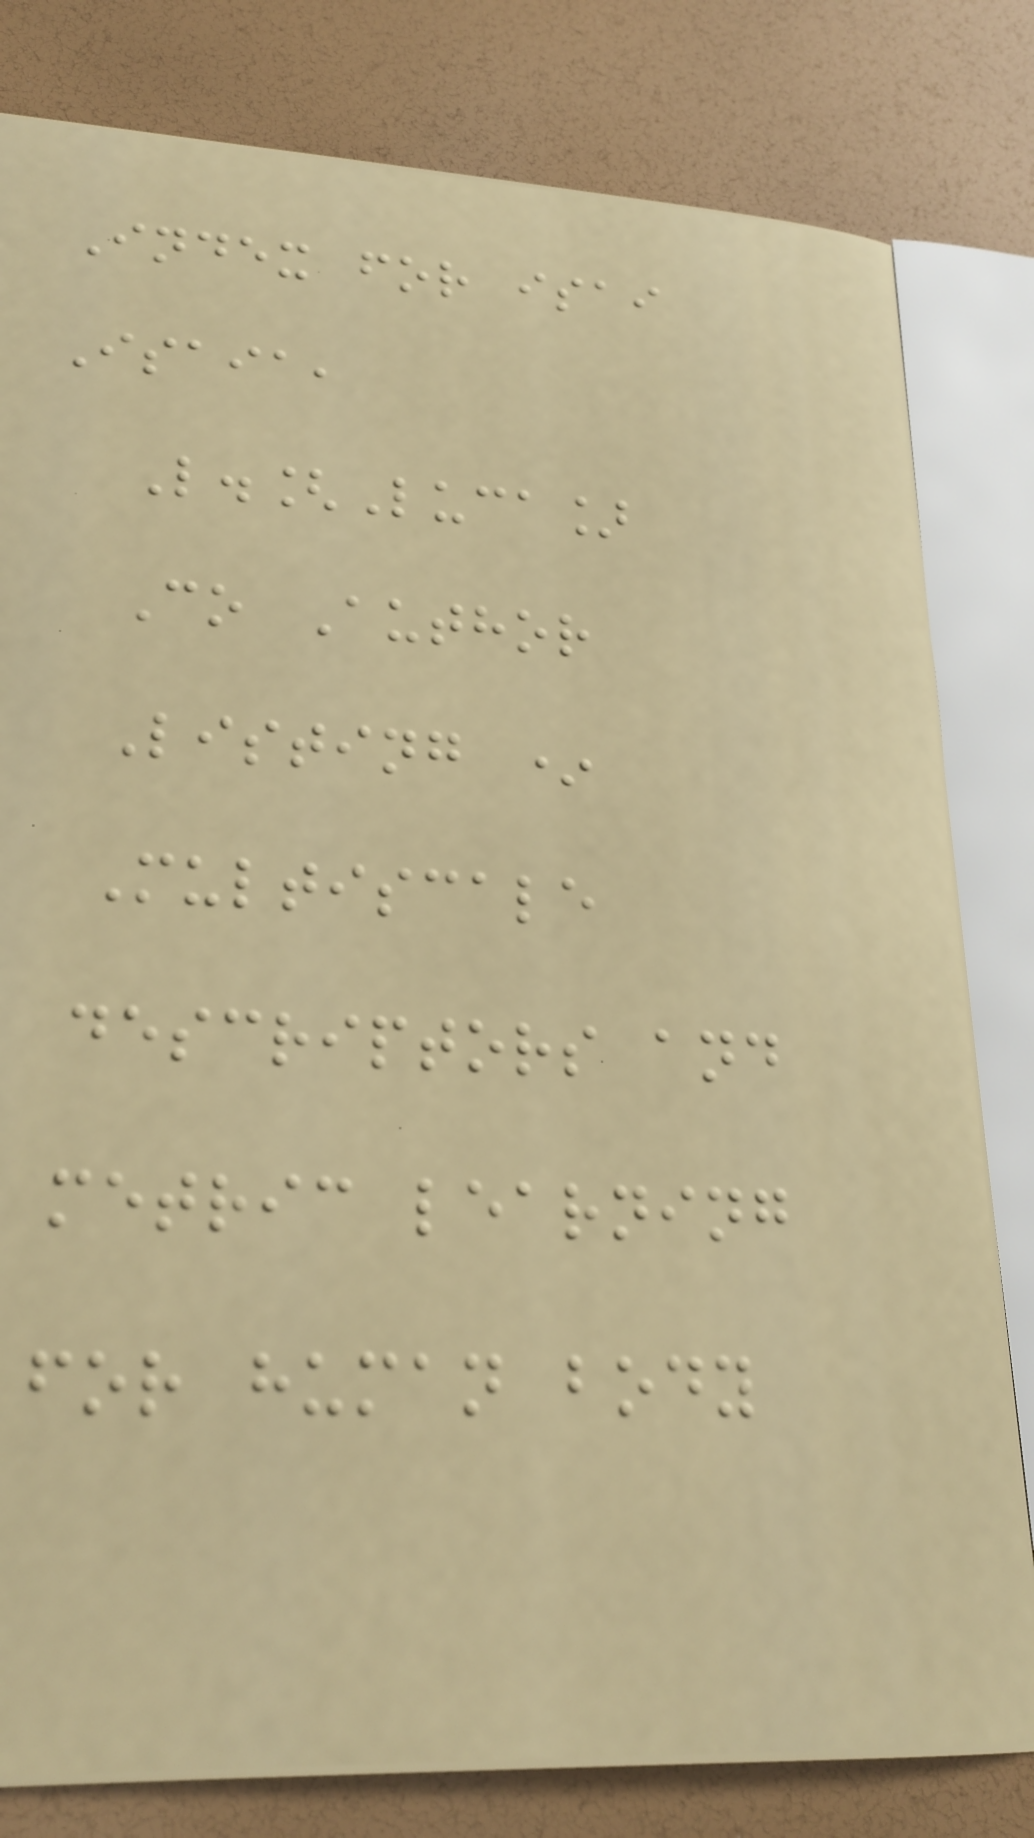Index for isai
Isaia,
L.[Luca]
Co Author
Listing *
Multiscale
descriptors and
metric learning
for human body
